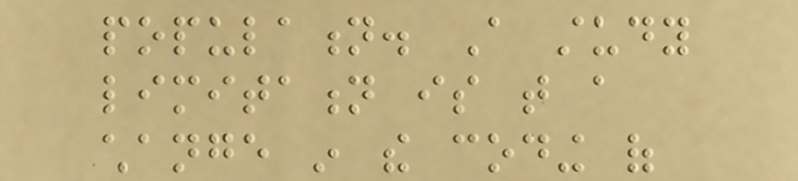population. A study
limitation is that a
change in the coding of
